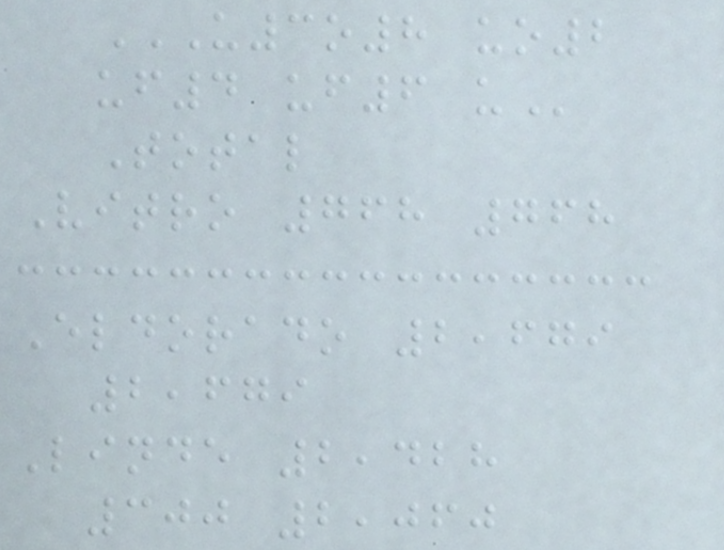U3O8 UO2
UF4 UF6 U
Total
Vitro 768 768
Eldorado 2,679
2,679
Linde 2,428
300 2,060
